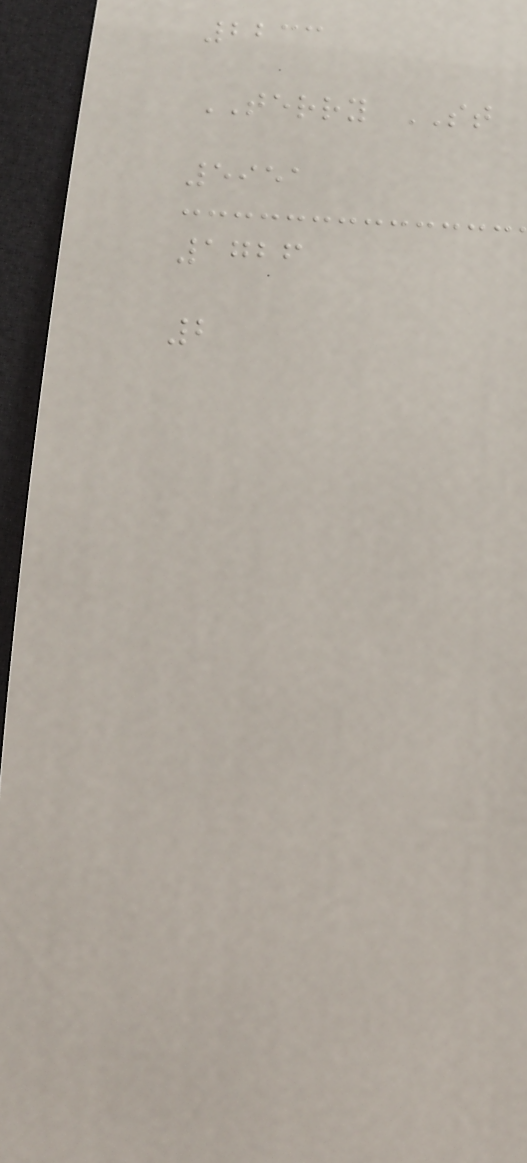2233
TERRY ST
5951
1726
2
